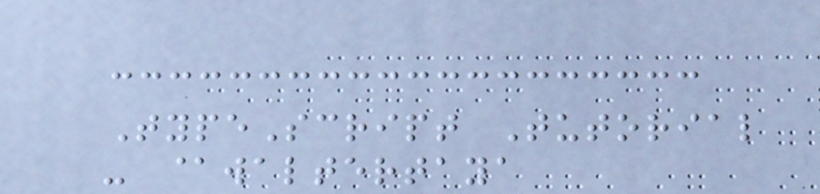TypeScript Tutorial
- @waltertaya
